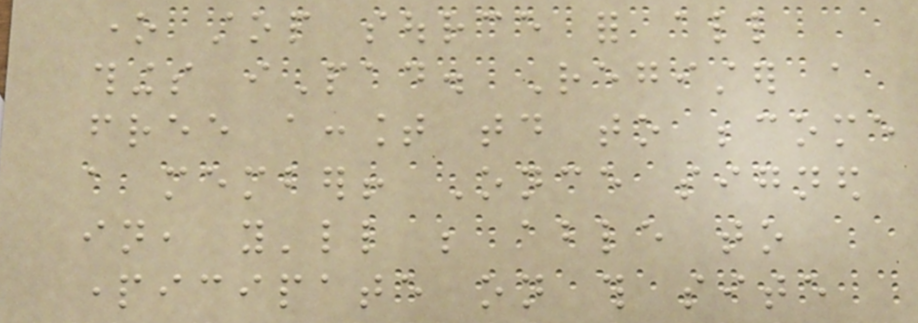one stop source for all
things iPad. Register a
free account today to become
a member! Once signed
in, you'll be able to
participate on this site
